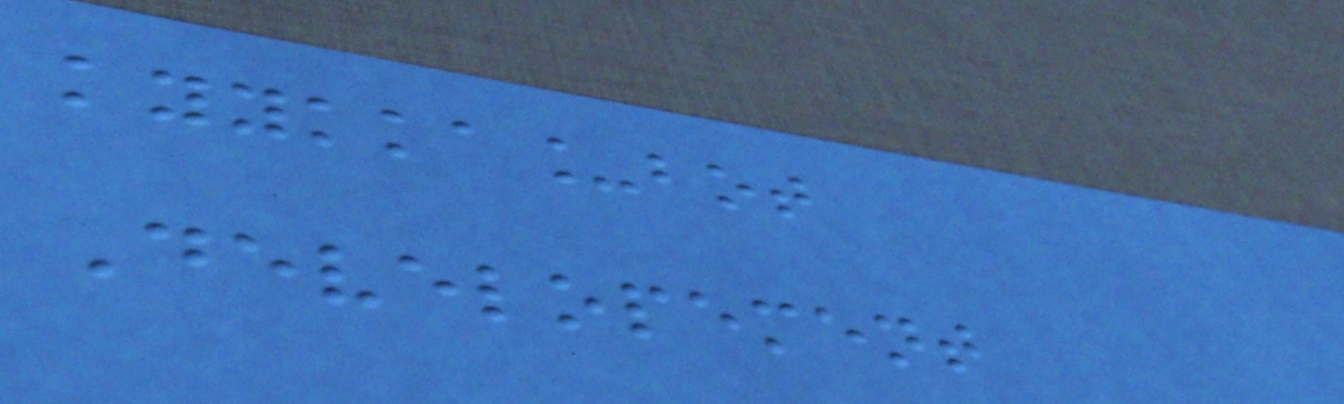kyykka_bot
Developement
